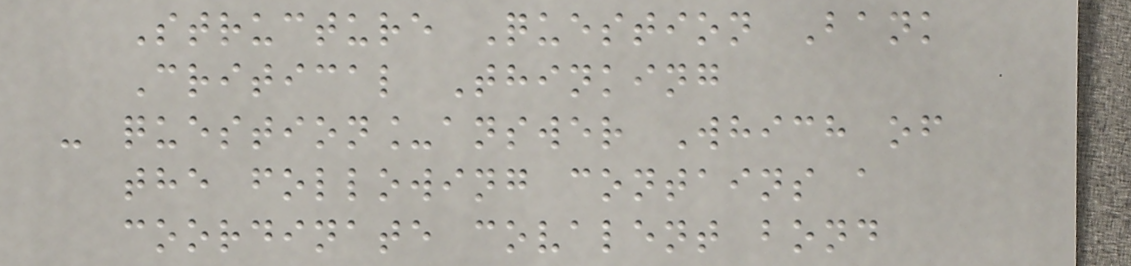Structure Question Bank
Critical Thinking
- question_answer Which of
the following contains a
coordinate covalent bond
